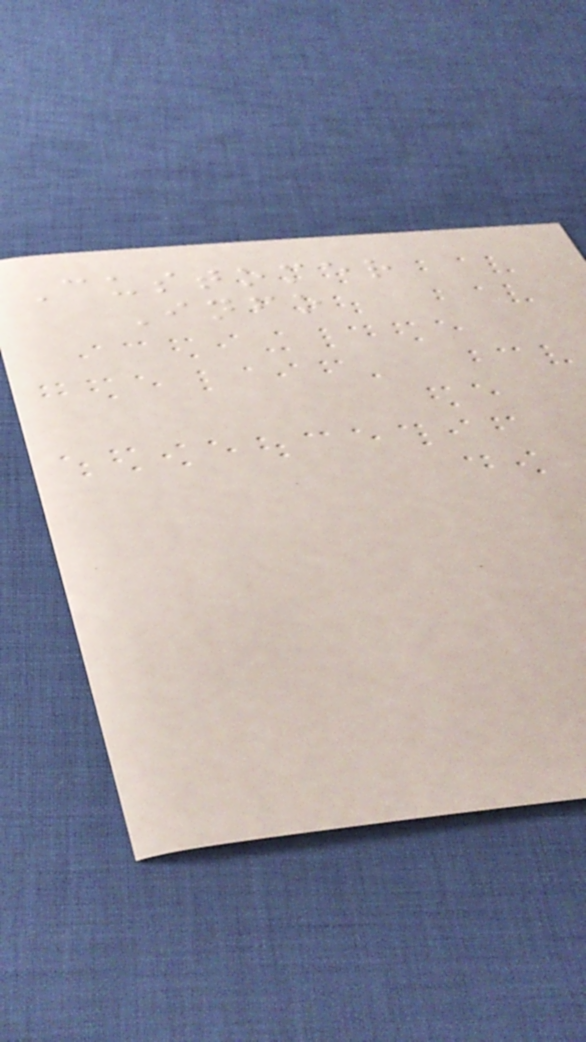Customer
Info
